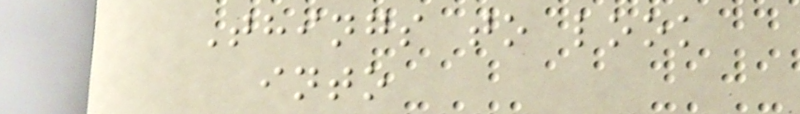Things to look
into
